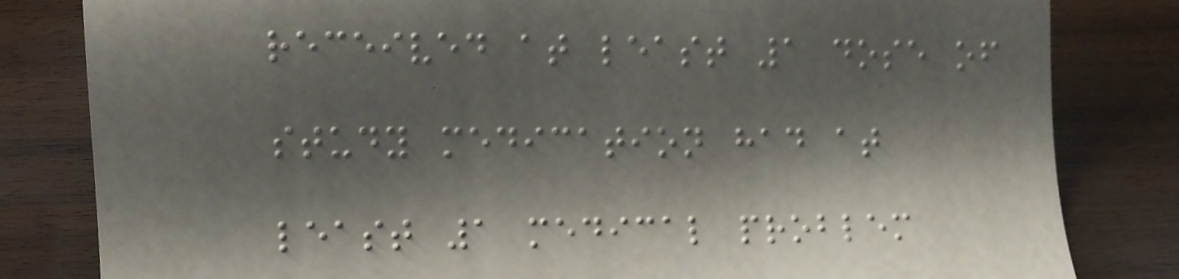received at least 1 dose of
study medication had at
least 1 medical problem
